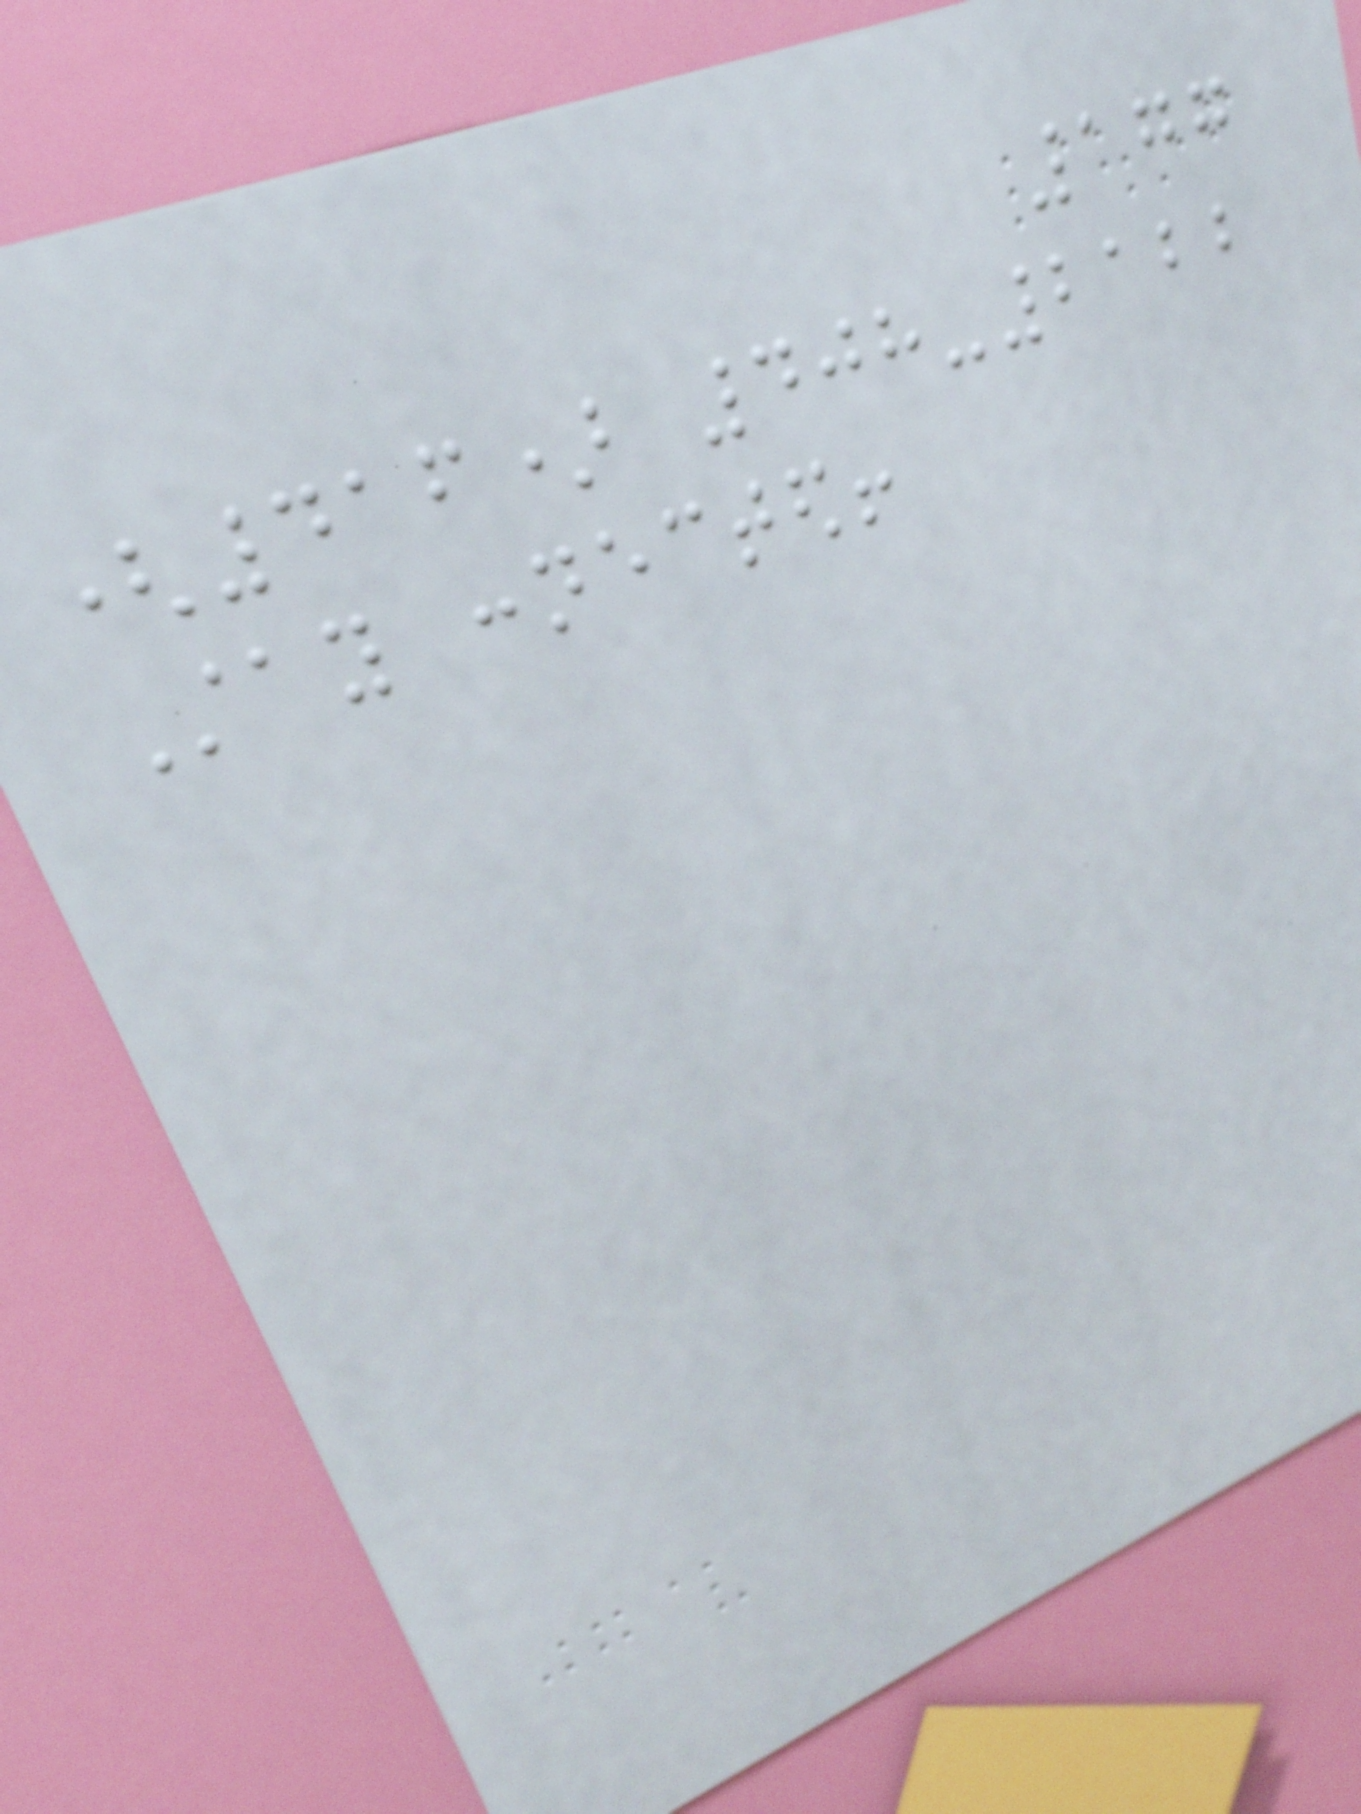177
(416) 408-2122
Stay connected!
